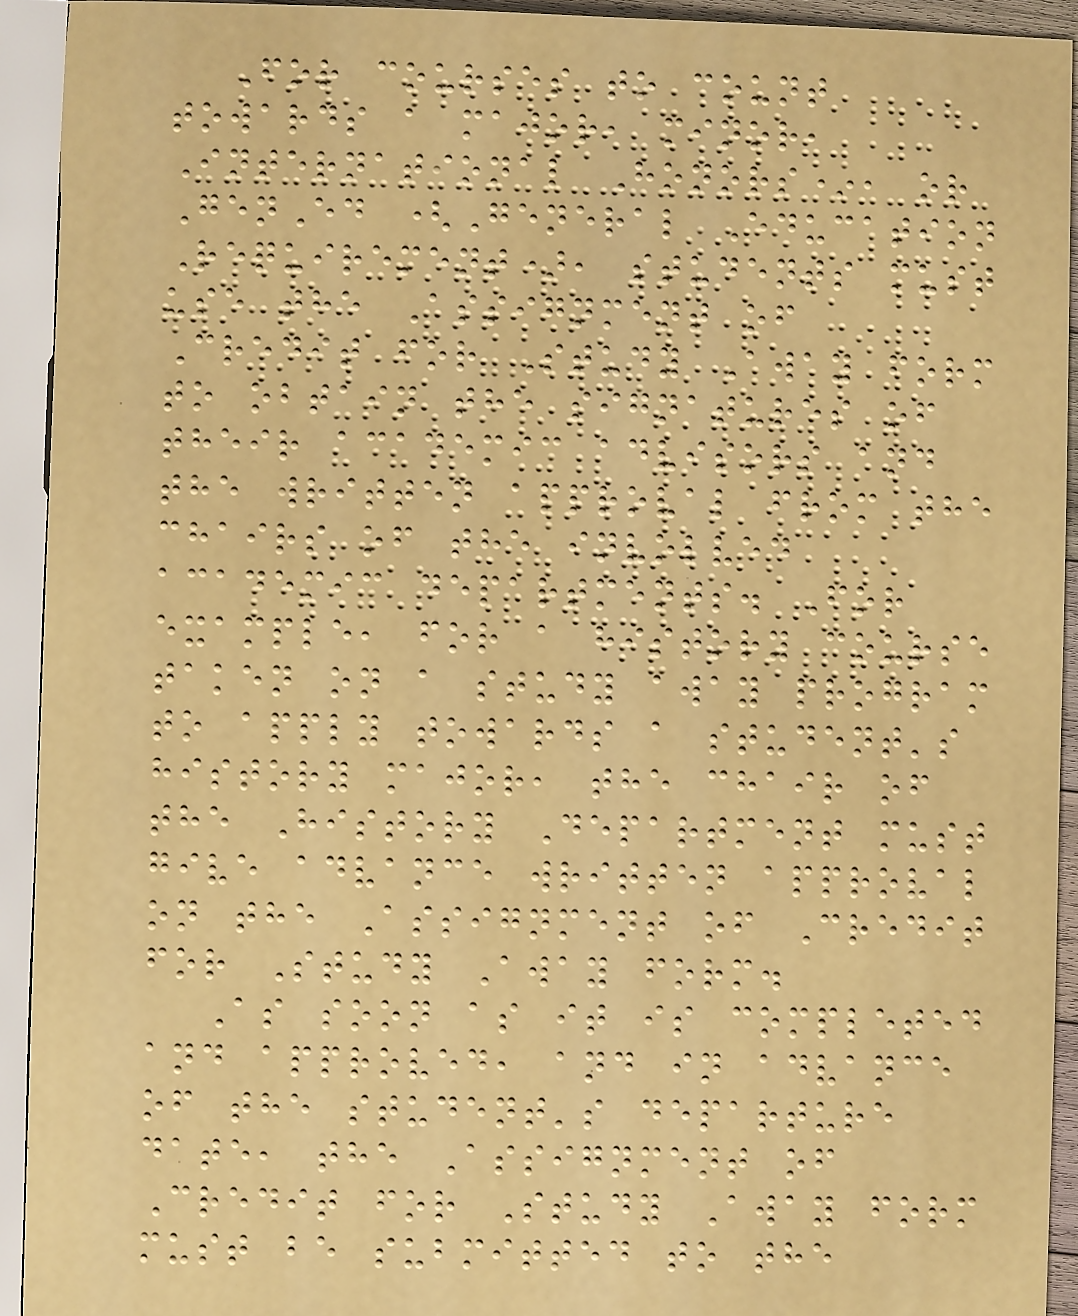For courses to count
towards a major, minor,
International Honors*, or
GenEd (General Education
Requirement), students must
use the Assignment of
Credit for Study Away form
to obtain the signatures of
their academic advisors and
the written approval from the
chairs of the involved
academic departments. For
example, for a history course
taken on a study away program
to apply towards a student's
history major, the chair of
the History Department must
give advance written approval
on the Assignment of Credit
for Study Away form.
As soon as it is completed
and approved, and in advance
of the student's departure
date, the Assignment of
Credit for Study Away form
must be submitted to the
